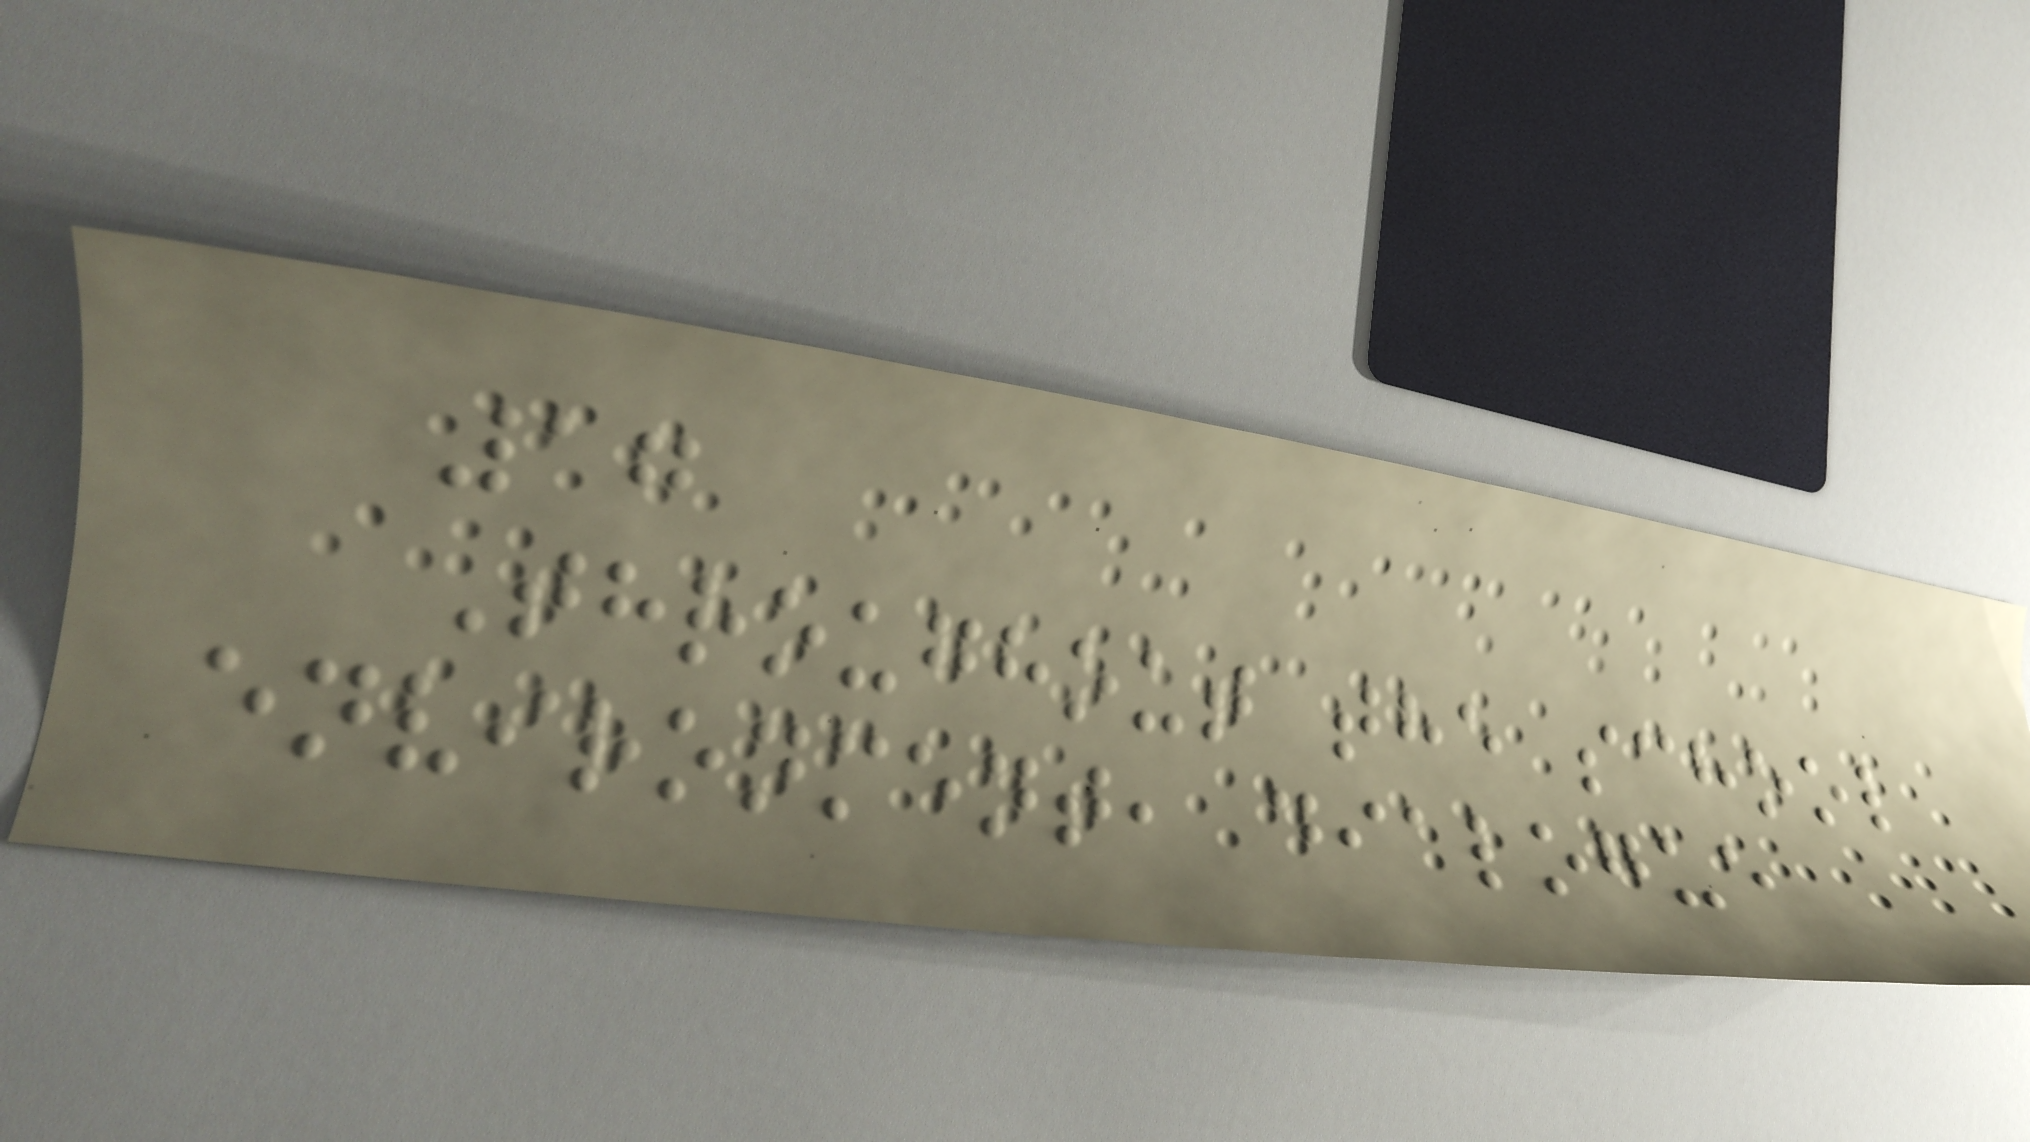17
Throughout the school
environment, dialogue
